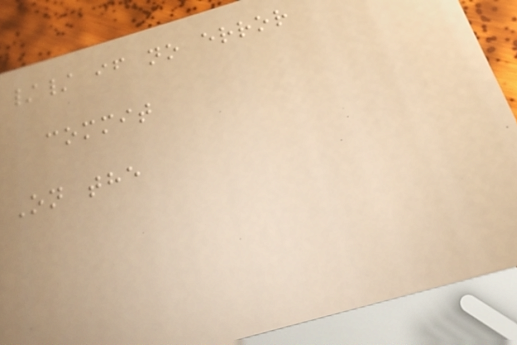// if no error
commit
On the
